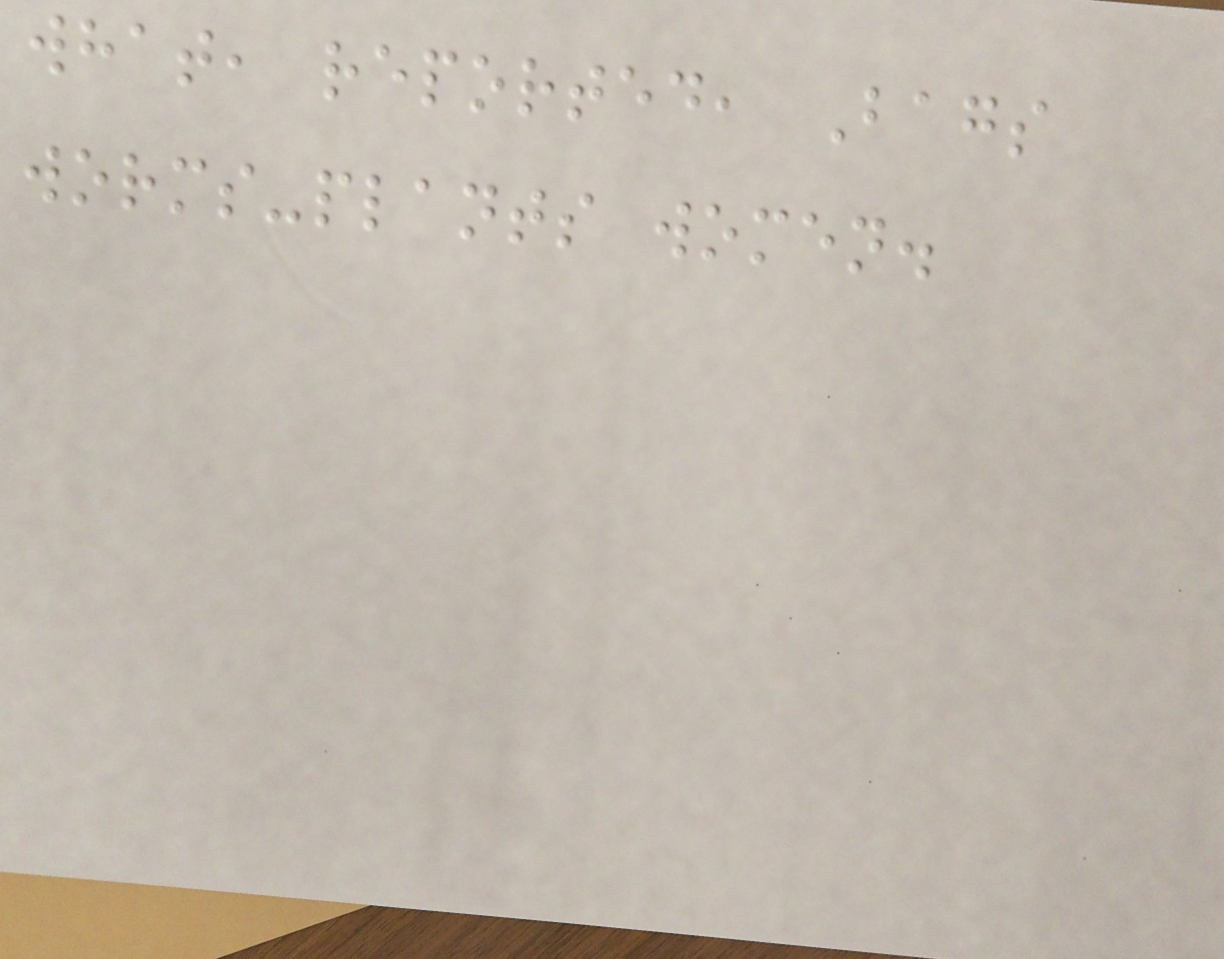what, reported, Bags
worms-plants women.
